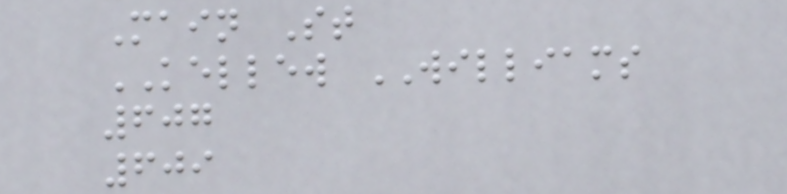Main St
KELLEW WILLIAMS
607
609
